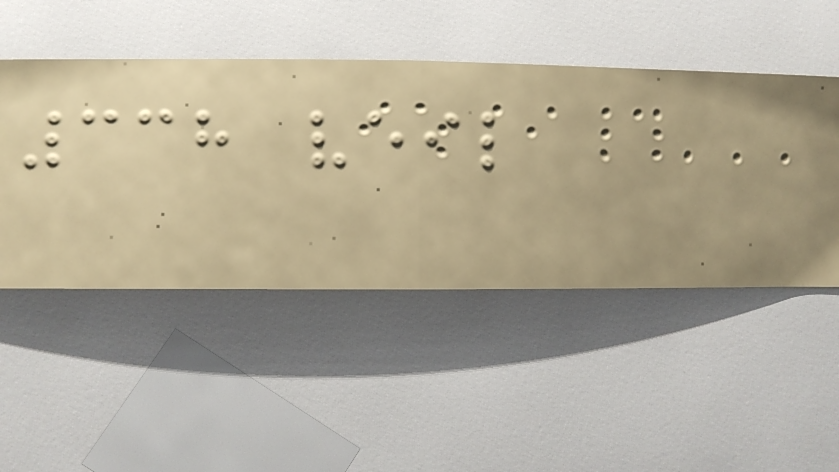338 veil
